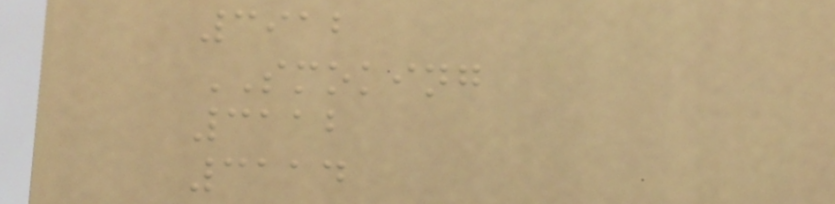3912
SMOKING
3112
3114
